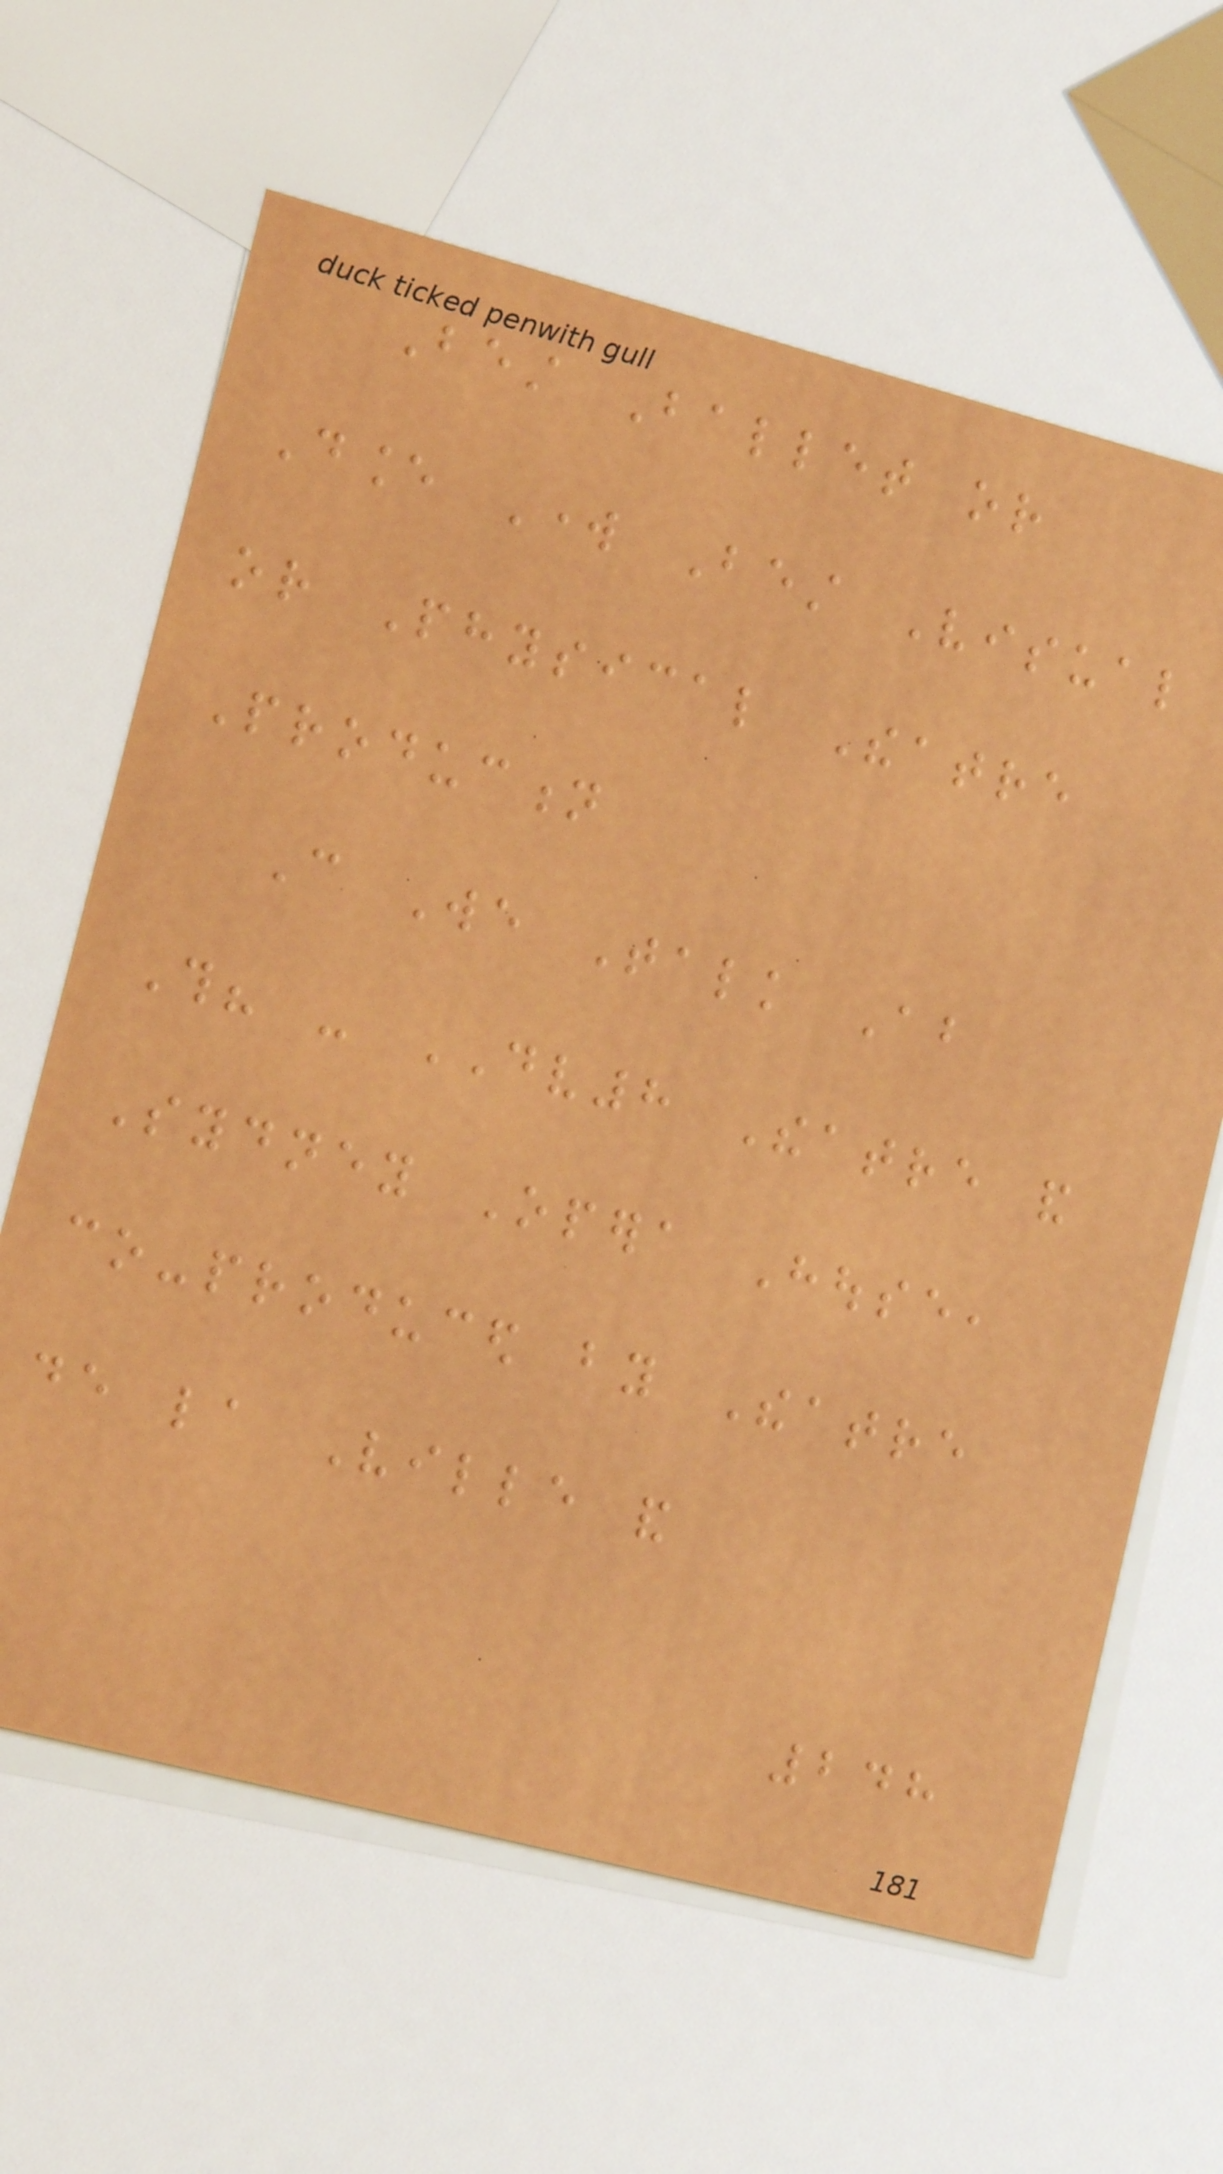Best Ballet or
Dance Work Best Visual
or Physical Theatre
Production
Can We Talk About
This? - DV8 Theatre and
Sydney Opera House,
co-produced by Theatre
de la Ville and
248
